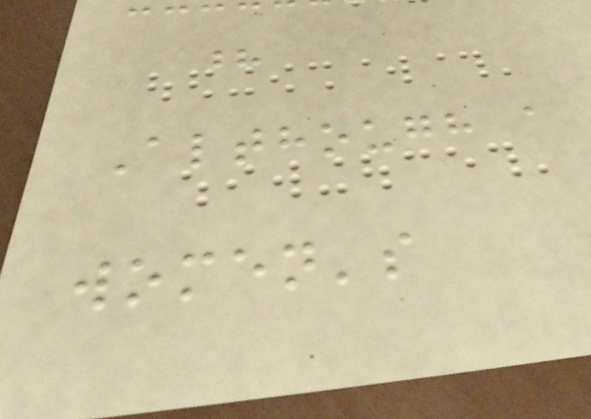?
Although a
women's
